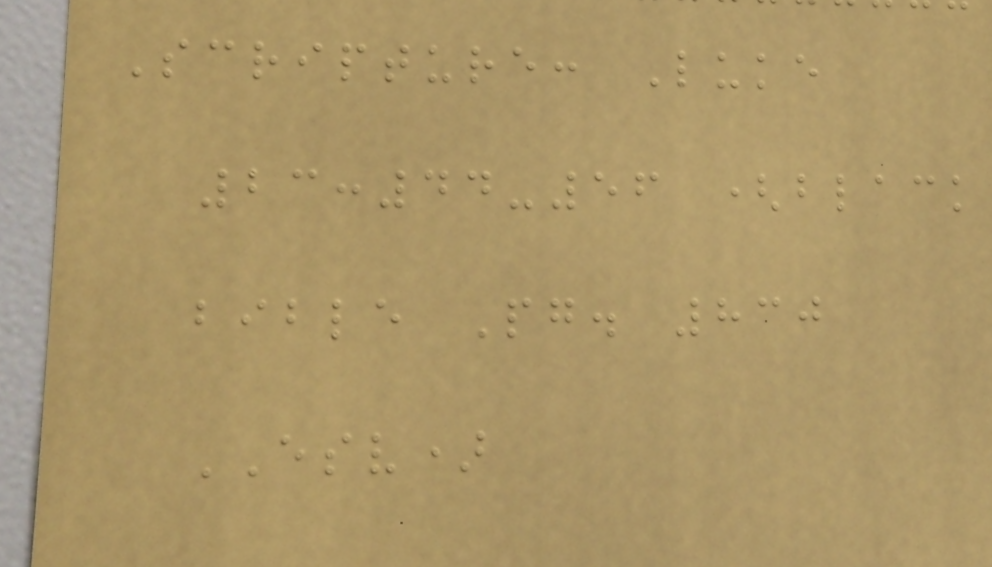Scripture: Luke
23:44-56 (black
bible Pg. 830
ESV)
